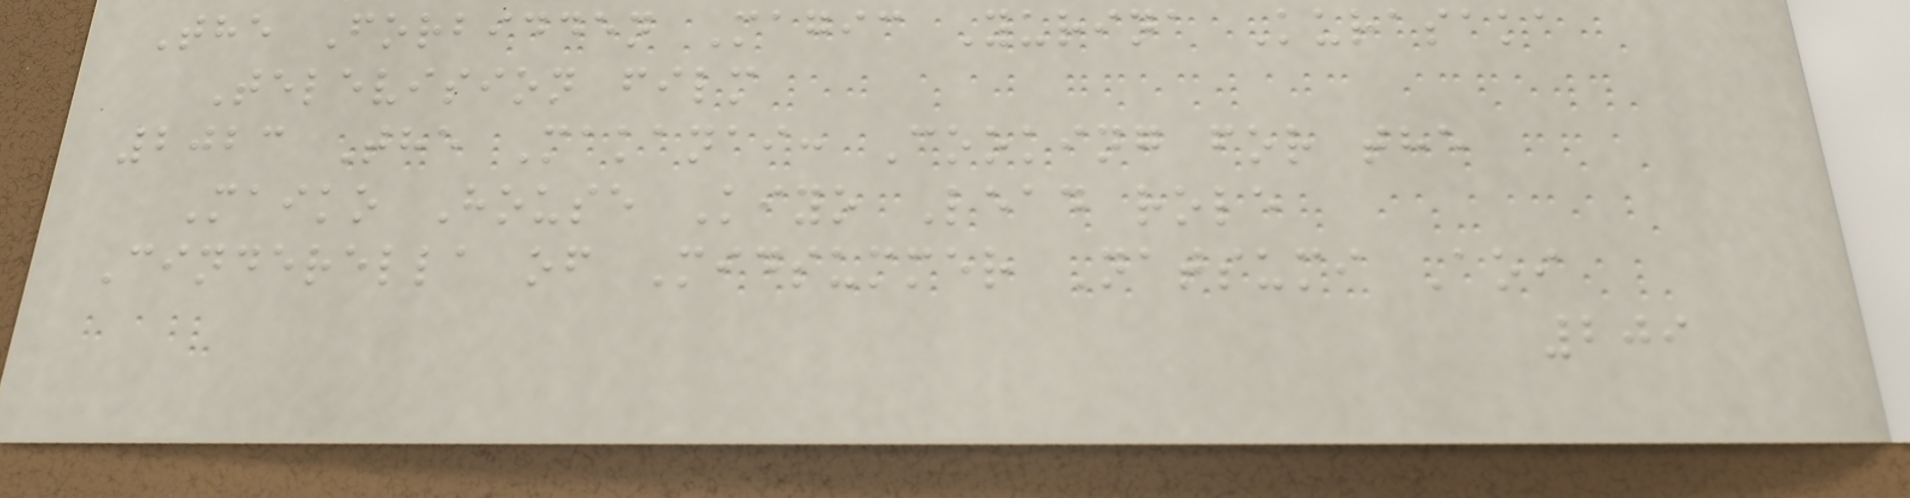The Forbidden Magic Yurina Kurasaka
Television film
2023 The Makanai: Cooking for the
Maiko House Kiyo Lead role
Cinderella of Midsummer Natsumi Aoi
209
